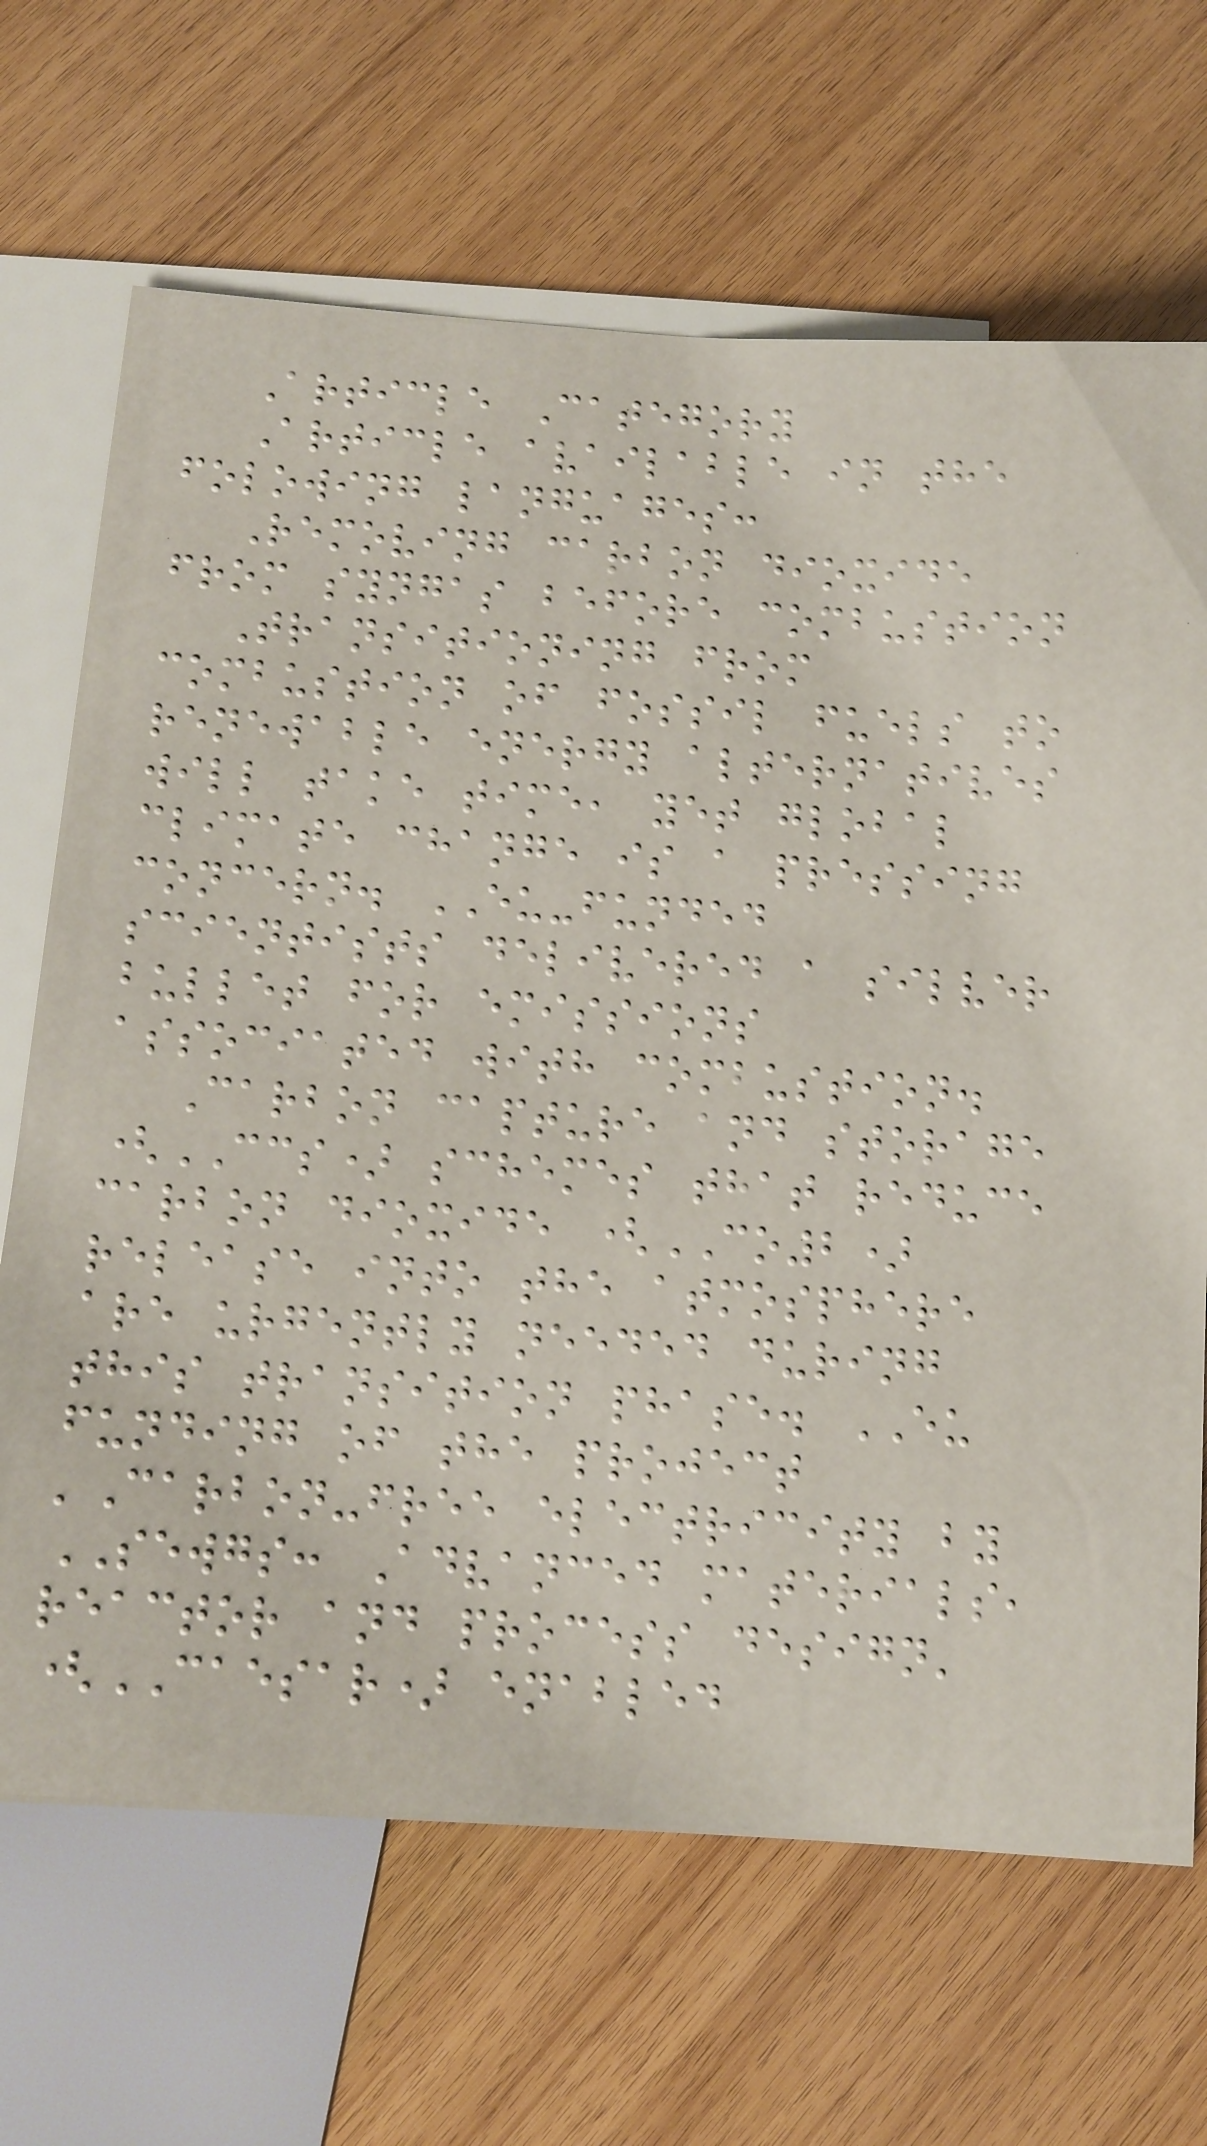Article Category
Article available in the
folowing languages:
Removing carbon dioxide
from syngas before combustion
Transitioning from
combustion of fossil fuels to
renewable energy alternatives
will take time, yet global
climate change is a pressing
concern. EU-funded
scientists delivered a silver
bullet for emissions
associated with combustion.
Carbon capture and storage
(CCS) schemes that reduce
carbon dioxide (CO2)
release into the atmosphere
are urgently needed during
this transition phase. EU
funding of the project
'Carbon-free electricity by
SEWGS: Advanced materials,
reactor and process design'
(CAESAR) enabled
